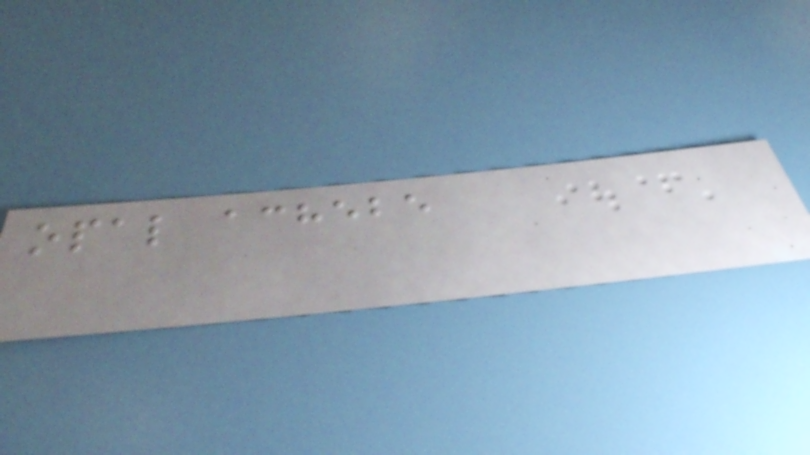opal achebe
